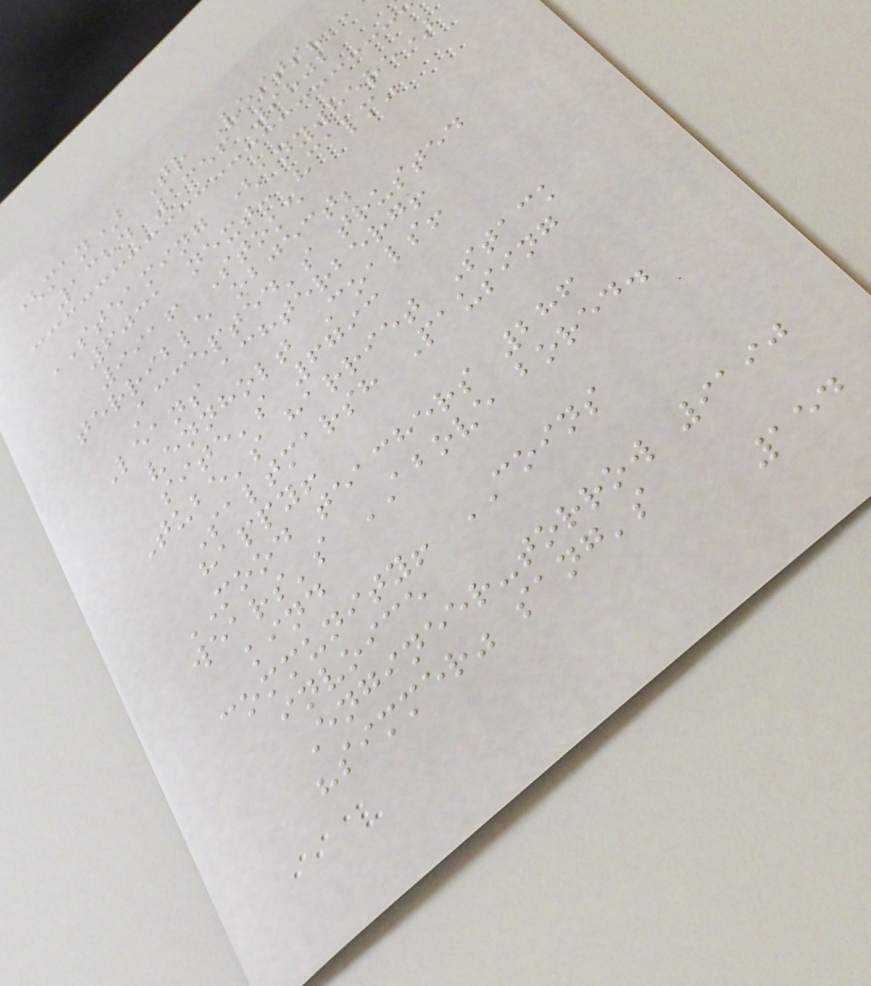(man) Tr Vests?
1384 1356 9802
STEAMING (anywhere)
6031 next: "calm"
9916 Stoke
terrible object;
Accepted's trusted
Leans achterberg!
vennholt Coals!
site's 6793
Tube's harriet Stack
Saltmarsh Pausing
happy!
MOOD teachers 286
wears's ABOVE bored.
kind
community! COINS
invoice
Engineer-torrow 9190
"simmer" sang's
154
